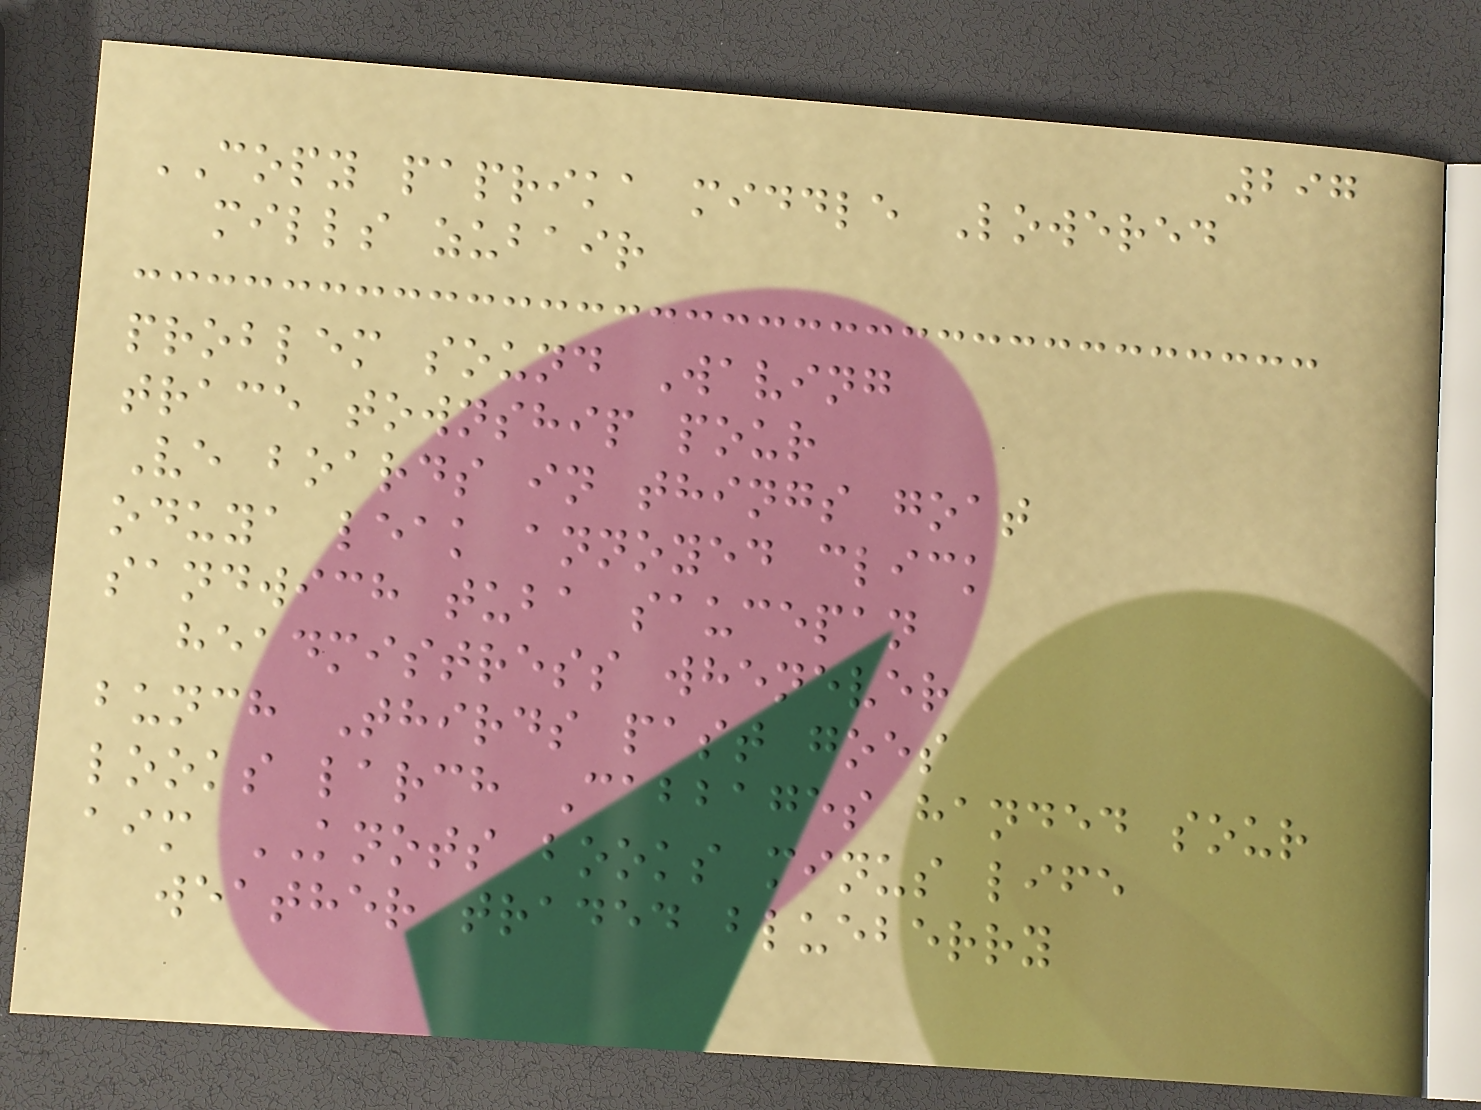297
COPY paprika middle Lowered
mills zubair
problem sound Waving
trace township pour
Ve boards in things goat
oduya leak annoyed click
sandwich tuba saucepan
headmistress whenever
bunch Thirds past goes
looks larch Cabbages handed sour
aim KNOTS books minus life
weather traded blueberry
